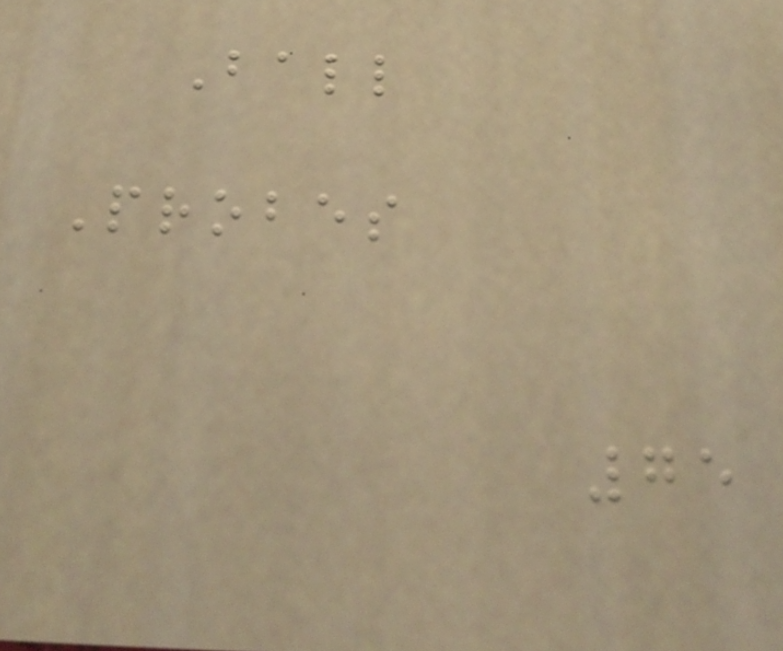Ball
Probes
75
